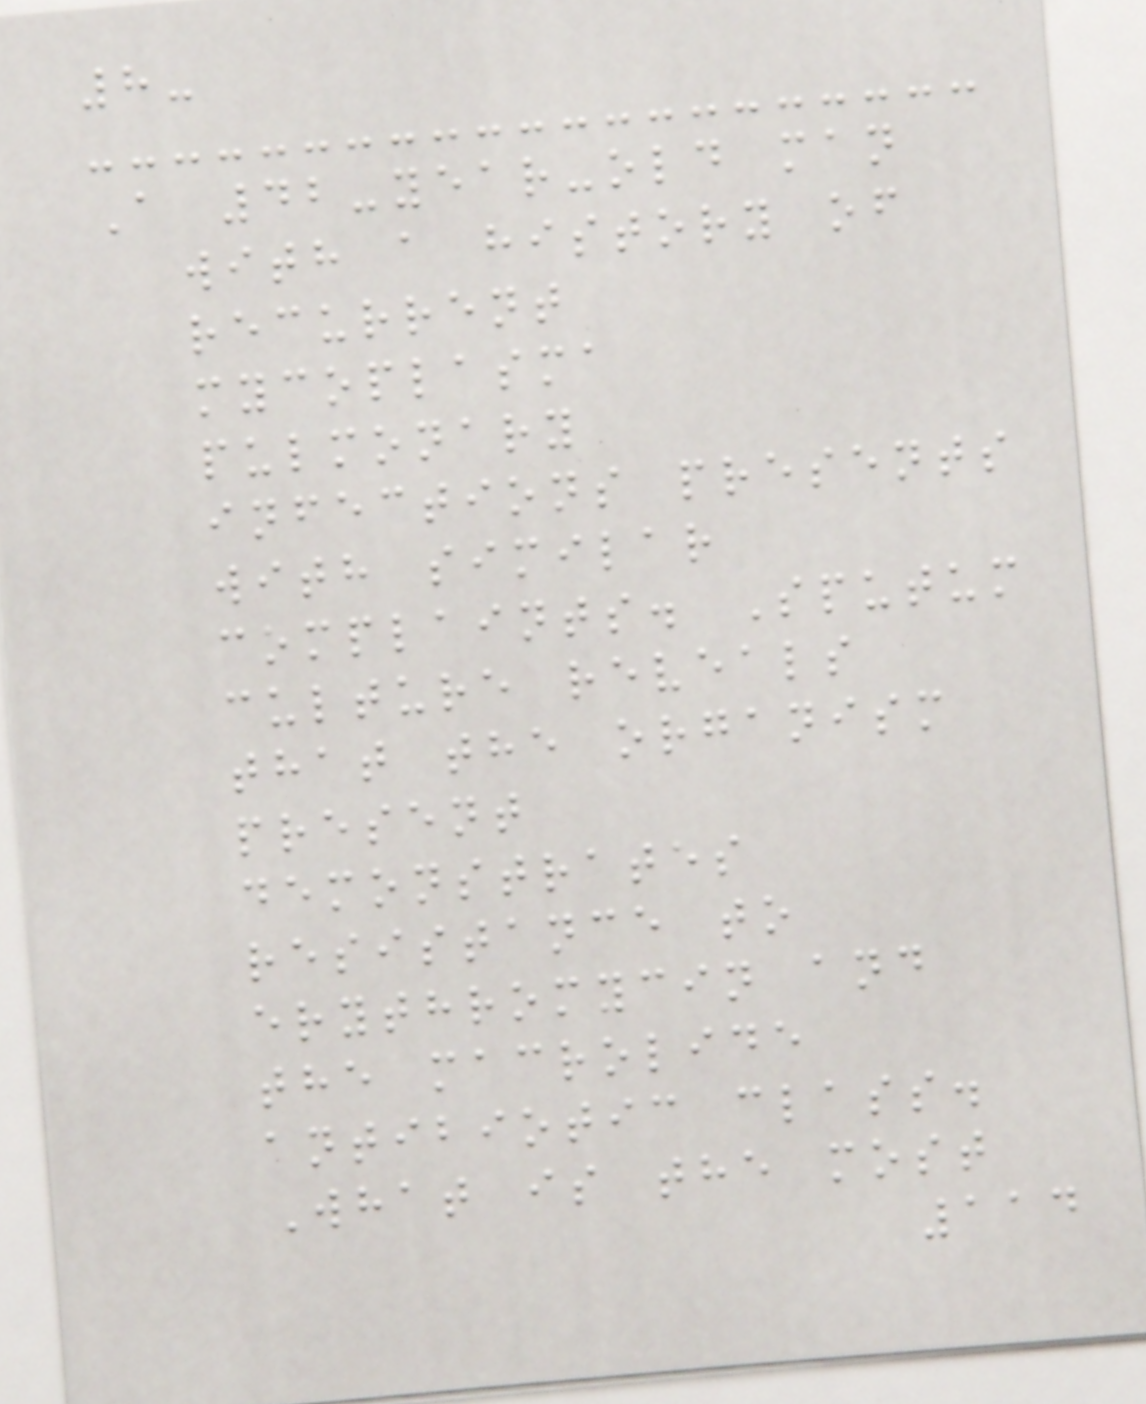8-
A 42-year-old man
with a history of
recurrent
mycoplasma
pulmonary
infections presents
with similar
complaints. Sputum
culture reveals
that the organism
present
demonstrates
resistance to
erythromycin and
the macrolide
antibiotic class.
What is the most
114
